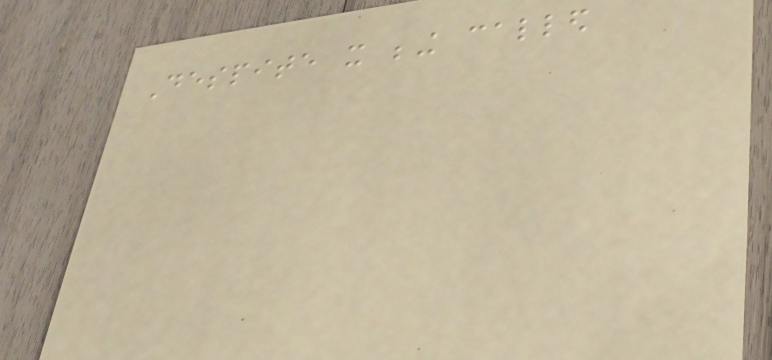Despite it being called
